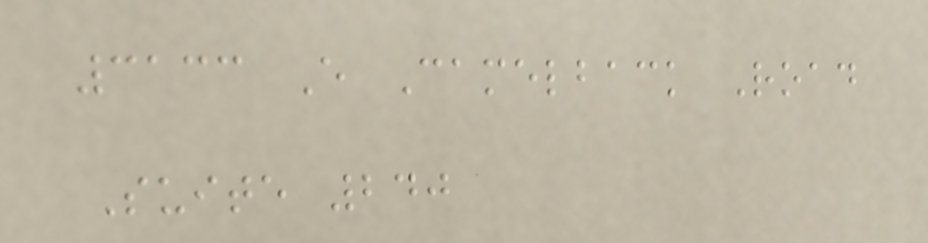3133 E Camelback Road
Suite 240
